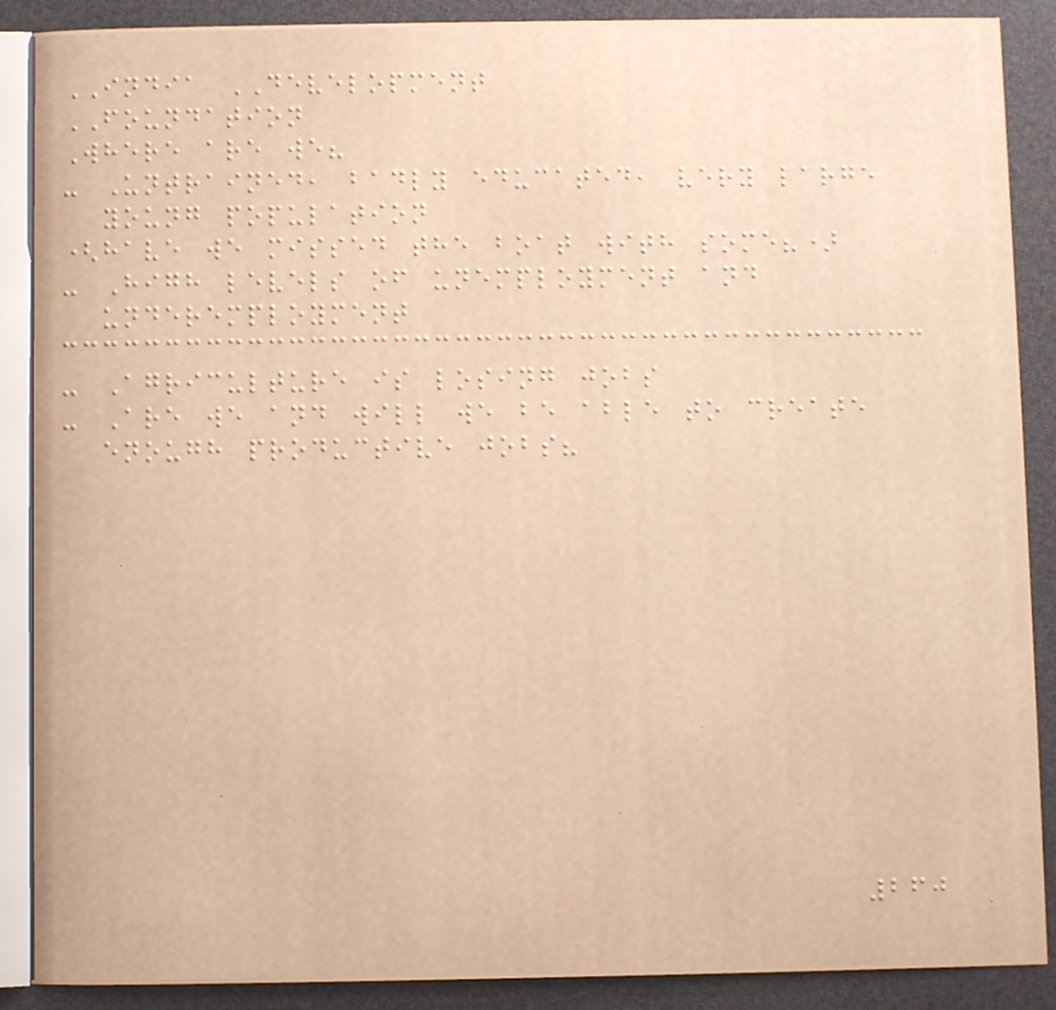INDIA DEVELOPMENT
FOUNDATION
Where are we?
- Untrained, badly educated, very large
young population
(have we missed the boat with some?)
- High levels of unemployment and
underemployment
- Agriculture is losing jobs
- Are we and will we be able to create
enough productive jobs?
260
